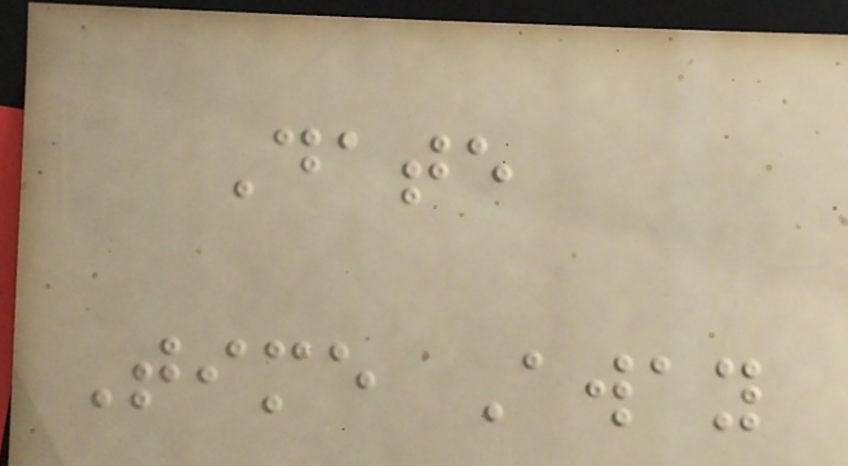Date
Time Away
